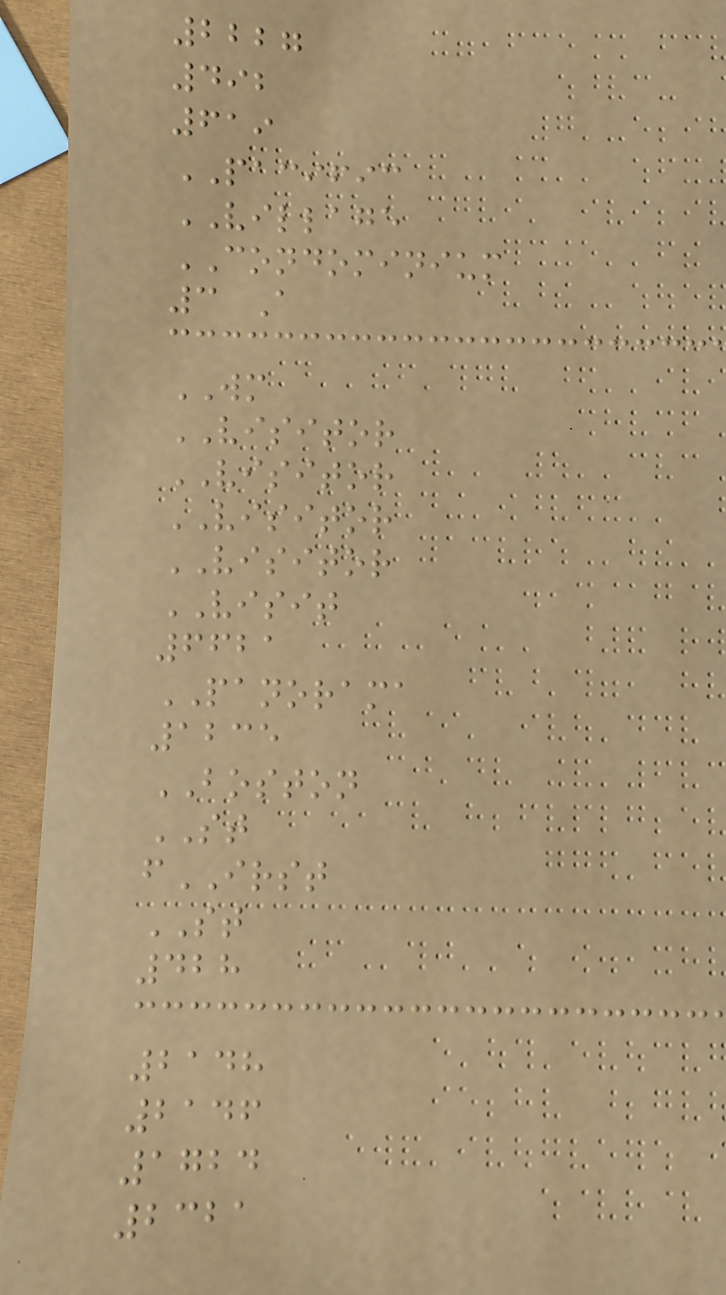2227
492
619
PACIFIC
VILLAGE
CONDOMINIUM
3 A
WM
VISITOR
VISITOR
VISITOR
VISITOR
VISIT
6621
PANORAMA
1235
BOSTON
ST
fIRST
ST
428
2148
2146
1724
2321
